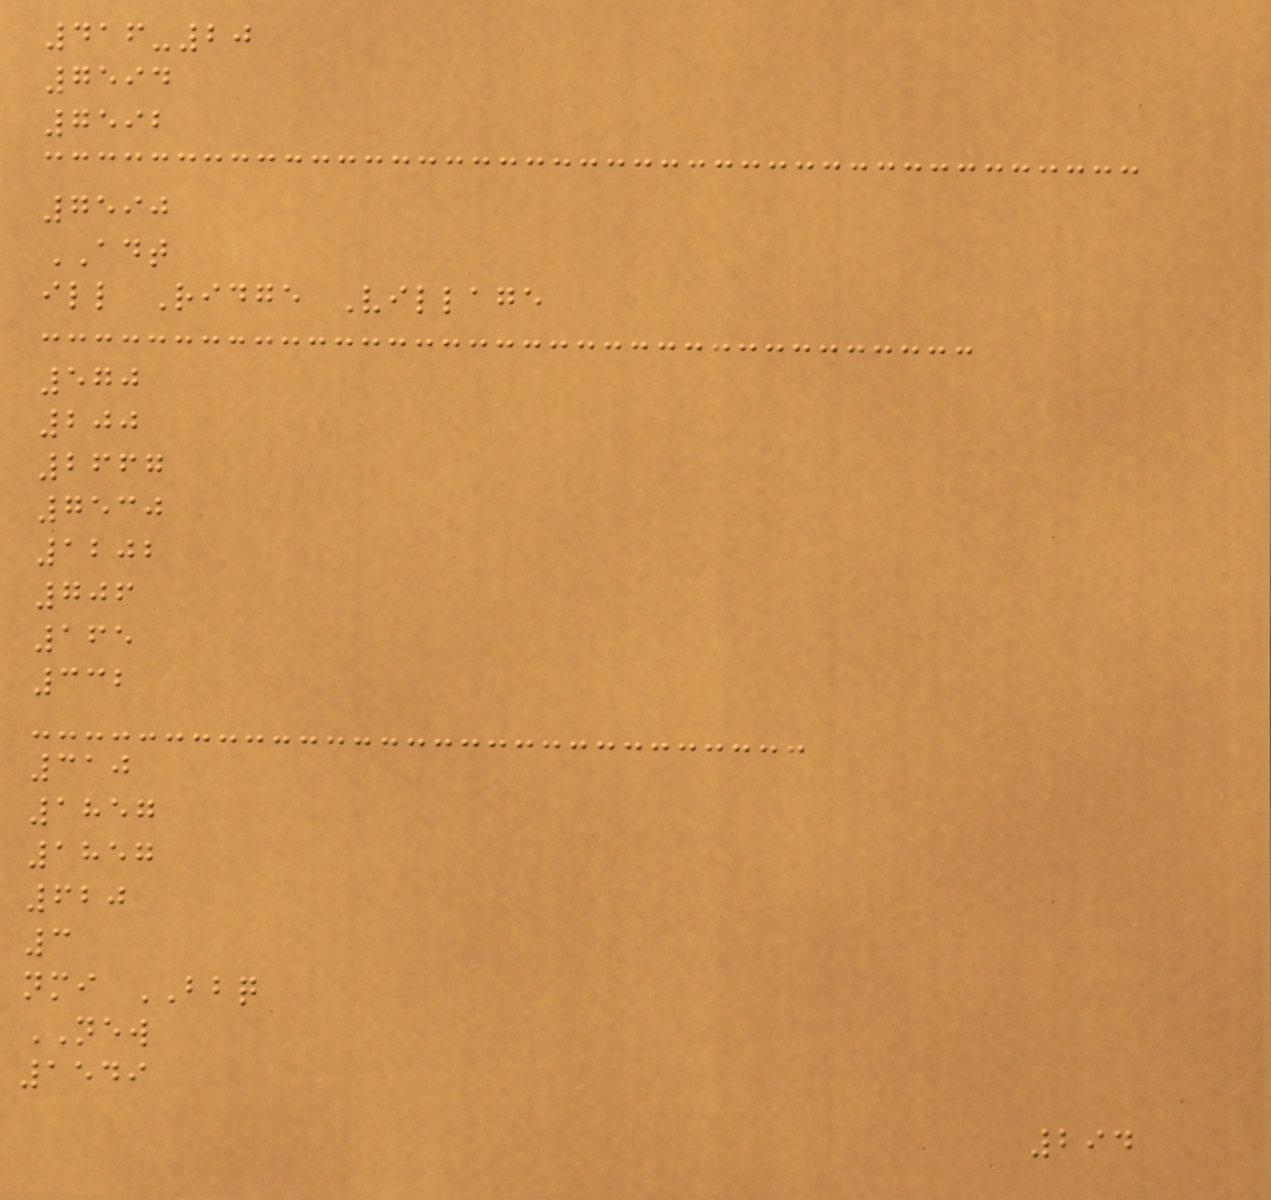416-20
7594
7592
7590
ADT
ill Ridge Village
570
200
2667
7530
1202
706
165
332
310
1857
1857
620
3
nmi BBQ
NEW
1549
294
